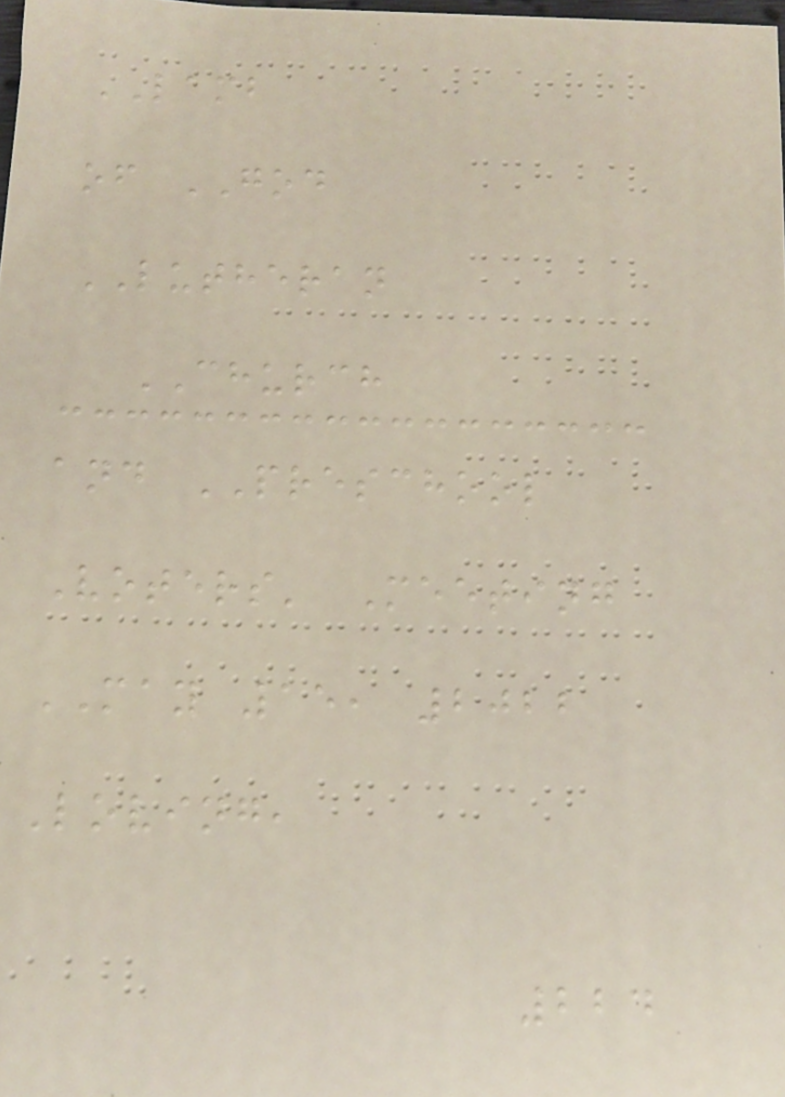LAMB
of GOD
LUTHERAN
CHURCH
and PRESCHOOL
Voters' Meeting
MAY 15, 2022
Loving,
224
